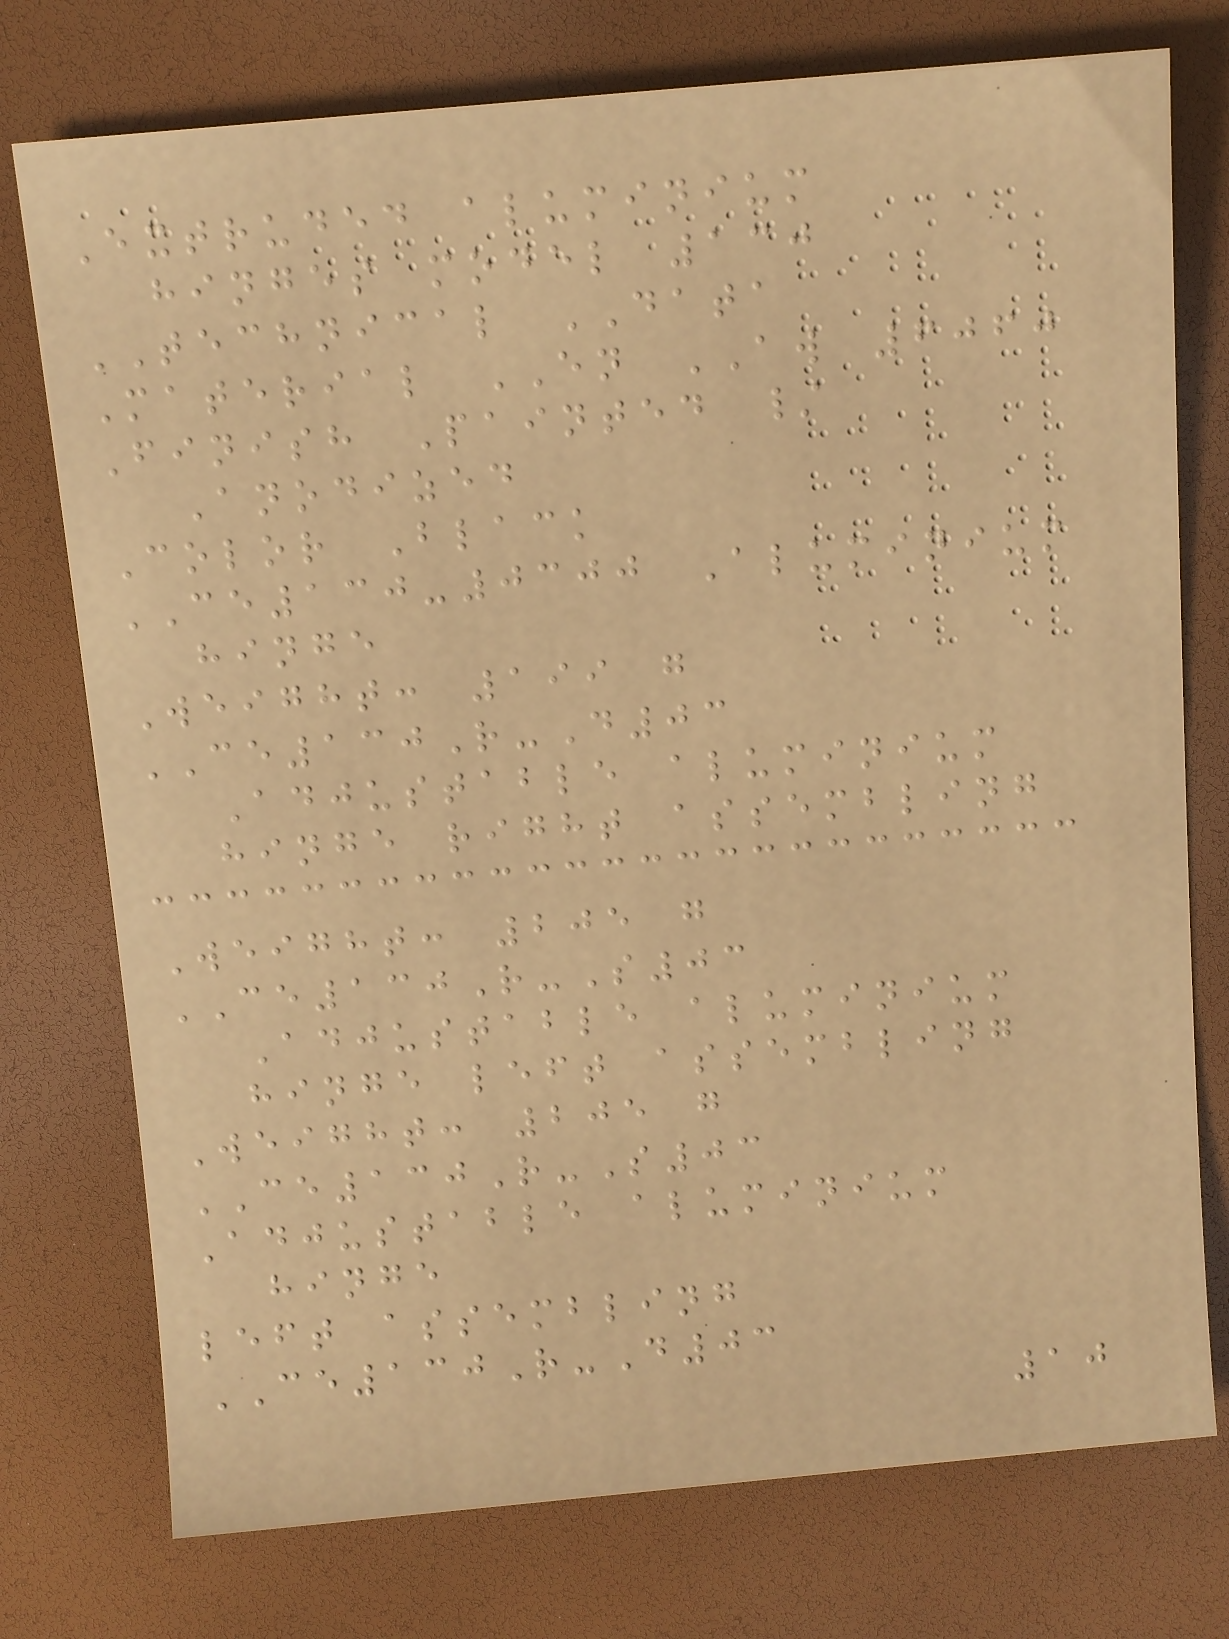Extruded aluminium
hinges model 130
TECHNICAL DATA
Material EN AW 6060
Finish Painted /
Anodized
Color Black
CE130-0300 Aluminium
hinge
Weight: 199 g
CE130R-D03
Adjustable aluminium
hinge right assembling
Weight: 205 g
CE130R-S03
Adjustable aluminium
hinge left assembling
Weight: 205 g
CE130R-S03
Adjustable aluminium
hinge
left assembling
CE130R-D03
10
